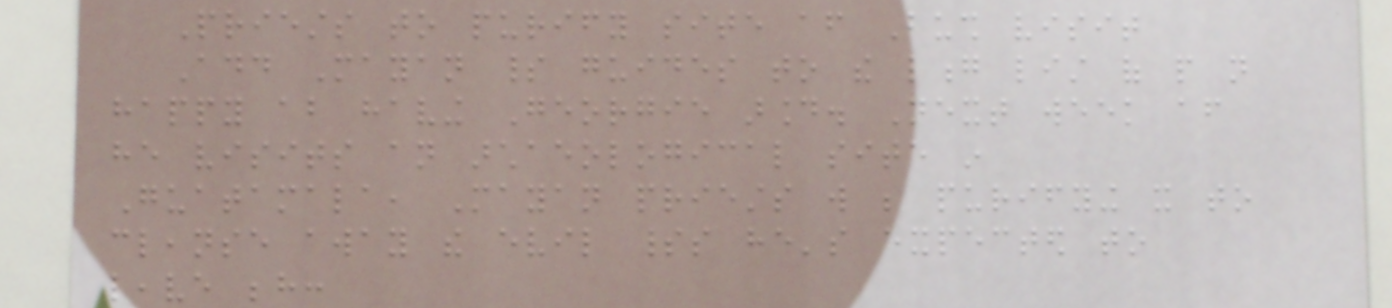Priests to purify site after Bush visit
Add Mayan spirit guides to the long list of people not
happy about having Georgie around. Next week after
he visits an archaeological site in
Guatamala, Mayan priests will be purifying it to
cleanse away the evil spirits he's expected to
leave behind:
